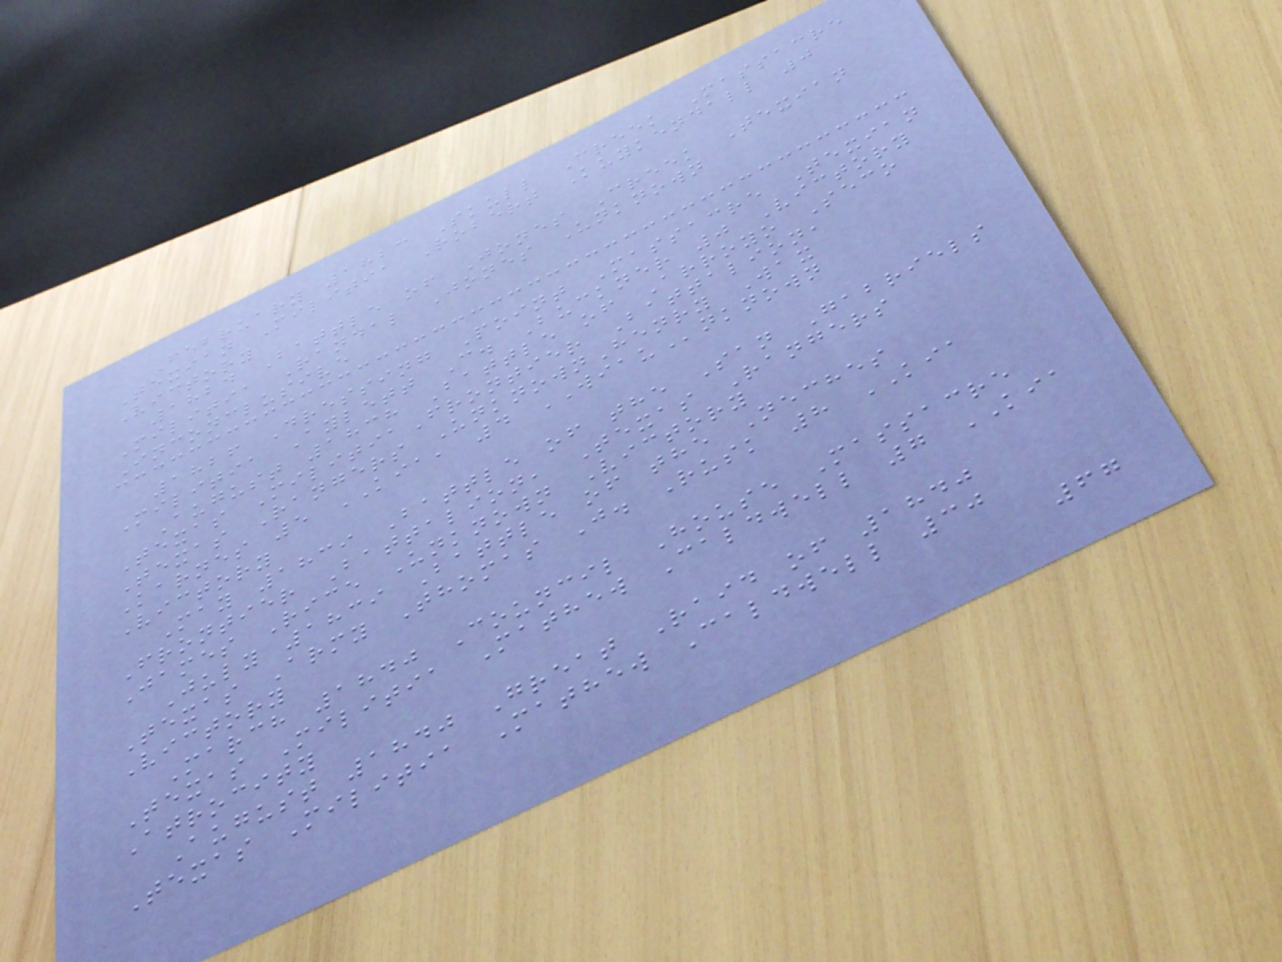February 1823 Skull Creek Massacre
Texian Militia Robert Kuykendall 0
Victory
1824 Battle of Jones Creek Texian
Militia Randal Jones Unknown
Inconclusive
1826 Dressing Point Massacre Texian
Militia Aylett C. Buckner 0 Victory
August 1838 Battle of Arroyo Seco
Texas MilitiaFrontier Battalion,
Texas Rangers UnknownHenry Wax
Karnes 5 KIA, 4 WIAUnknown
Victory
May 1839 Battle of the San Gabriels
Frontier Battalion, Texas Rangers
James Rice Unknown Victory
July 1839 Battle of the Neches
Texas Army Thomas J. Rusk 8 KIA
Victory
March 1840 Council House Massacre
Texas Militia Mathew Caldwell 7 KIA
Atrocity
August 1840 Great Raid of 1840
Texas Militia Mathew Caldwell 30
67
